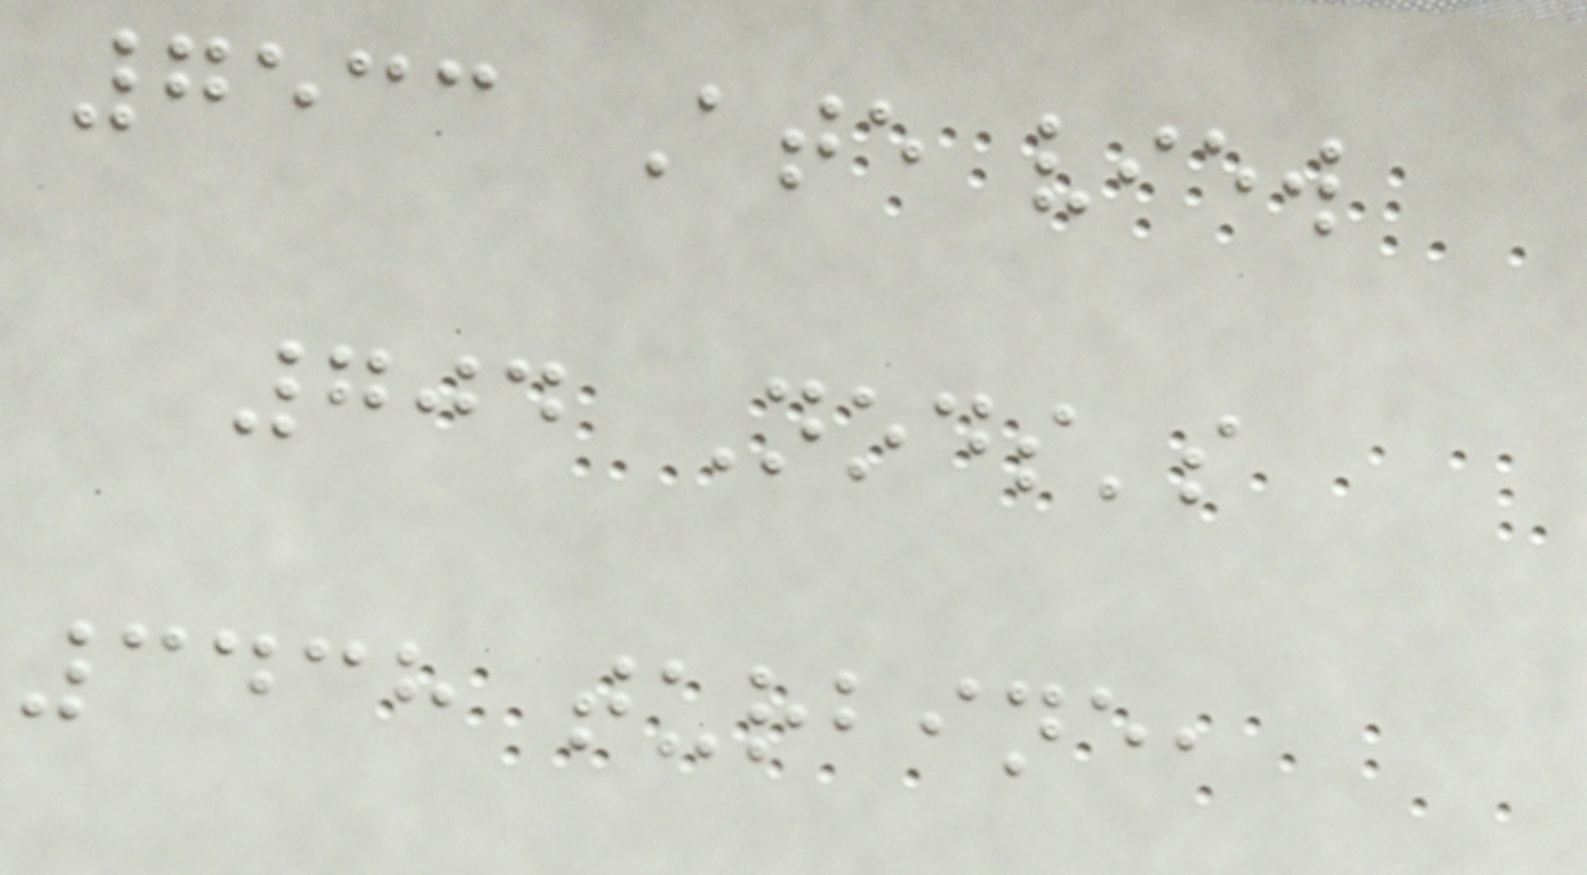7533 Ate view
704 Nods's
3438 turbine,
